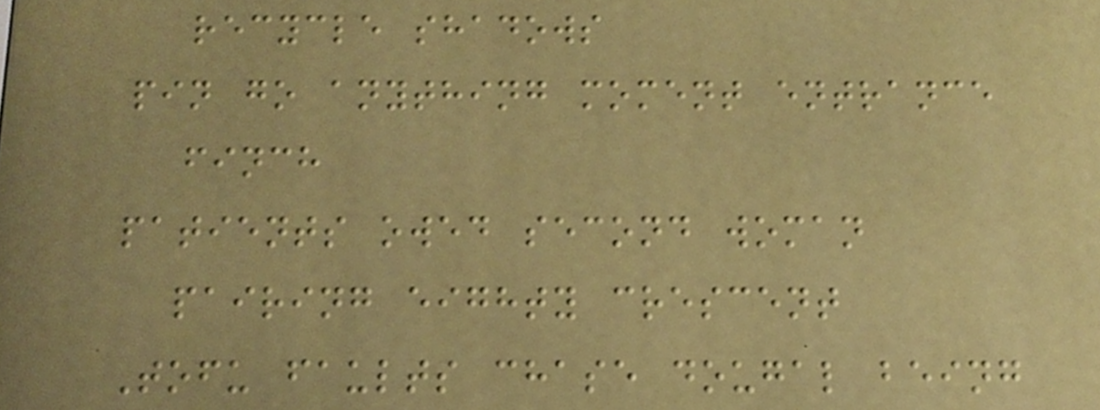recycle shadows
pin go anything moment entrance
finch
patients owed second woman
pairing eighty crescent
Tofu faults chase dougal being
